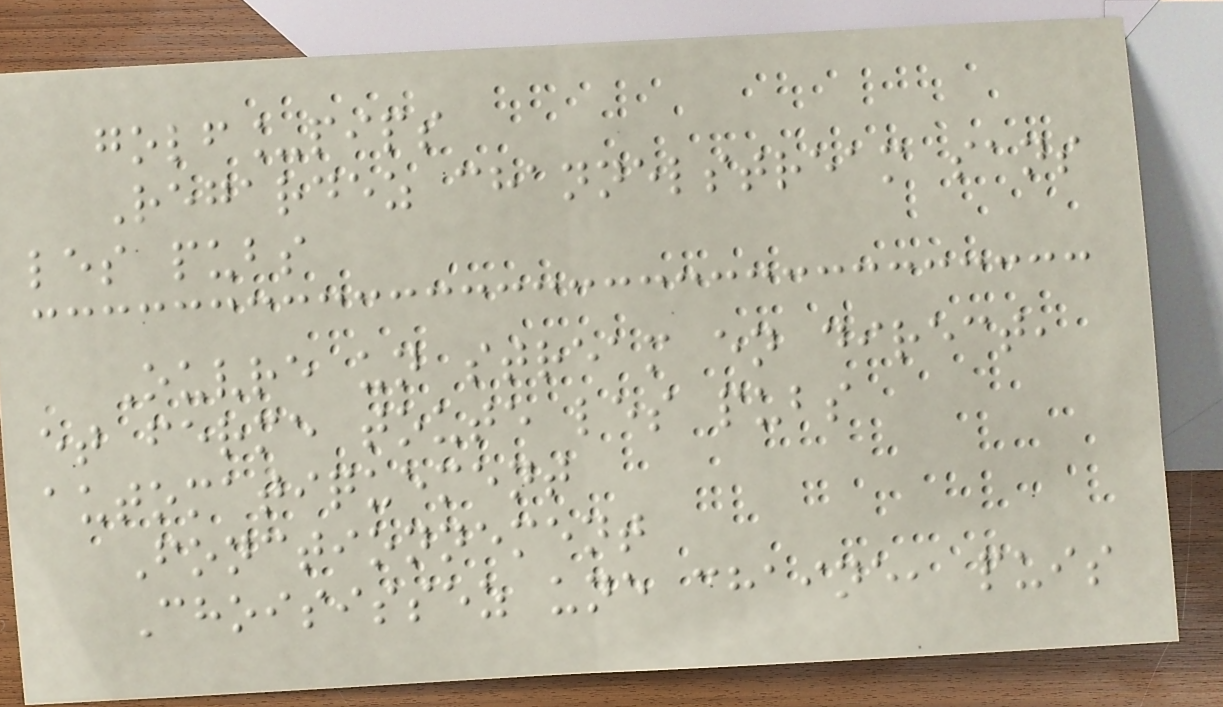golf_pips
Regardez channelstream sans
les pubs
Ouvre un stream en direct,
et ferme toute les pubs
automatiquement
Fonctionnement
Choisissez une chaine, puis
